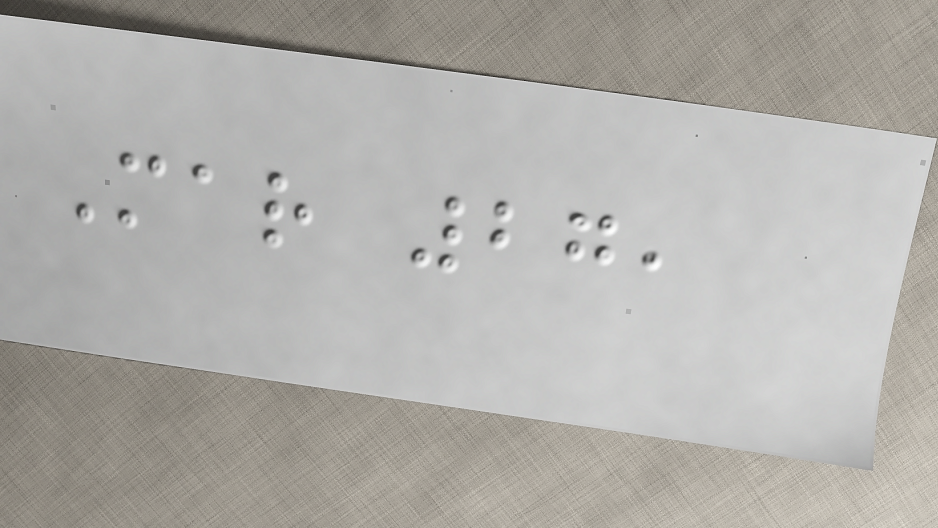Mar 27,
